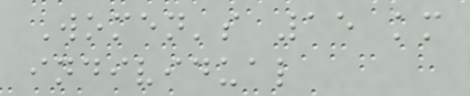Women's 15 km
individual
